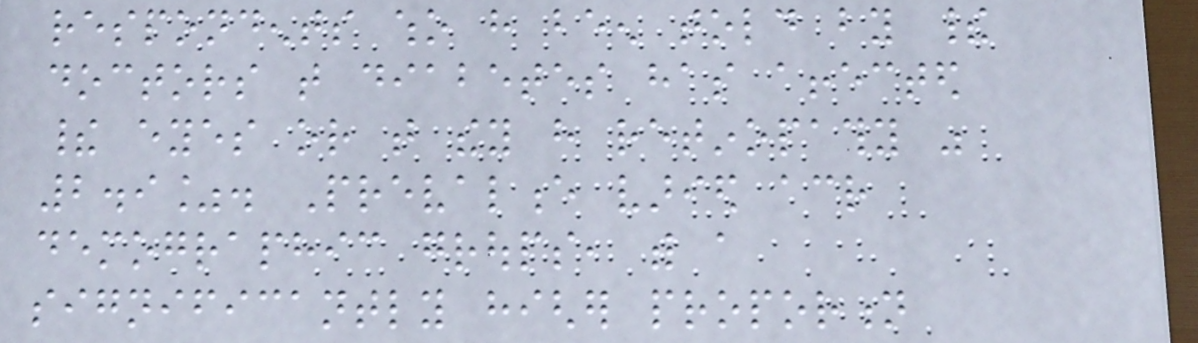respondents who have been told by their
doctors that diabetes has affected
their eyes or that they have retinopathy was
2.9%. Prevalence varied across
demographic groups, with a
significantly higher proportion
